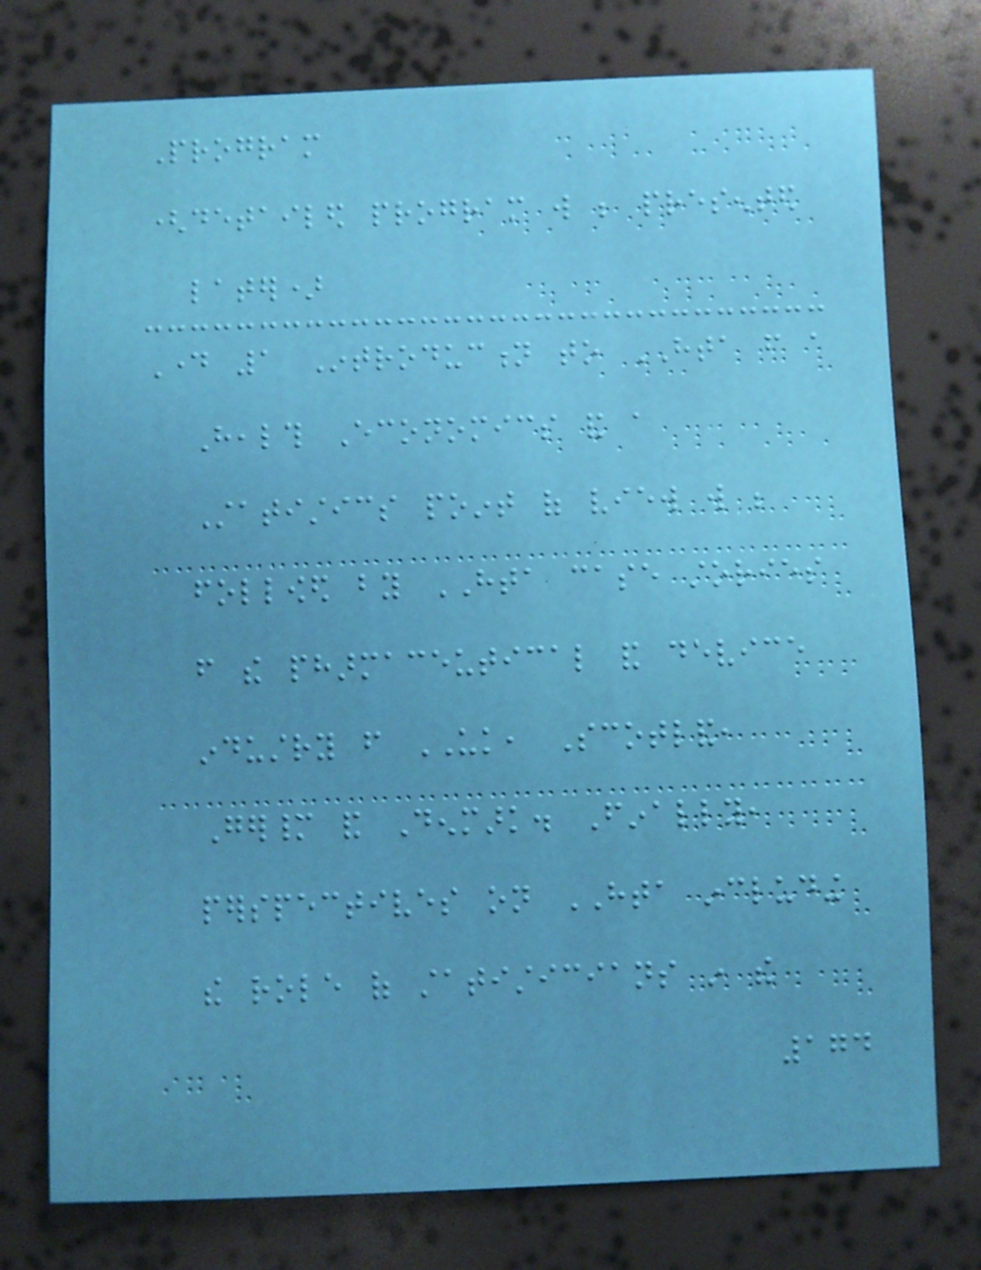Program
(detailed program will be presented
later)
Day 1 Introduction to HTA from a
Health Economics and a
Statistics point of view will be
followed by HTA case stories
from the pharmaceutical and device
industry from UK, Scotland,
Germany and Denmark. Finally,
perspectives on HTA including
the role of statisticians in the
174
